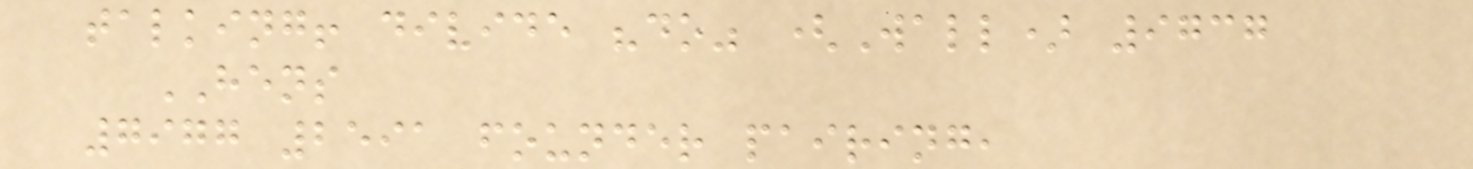talking! divide "do" (Wall) 9737
HENS
7977 2591 founder pairing,
